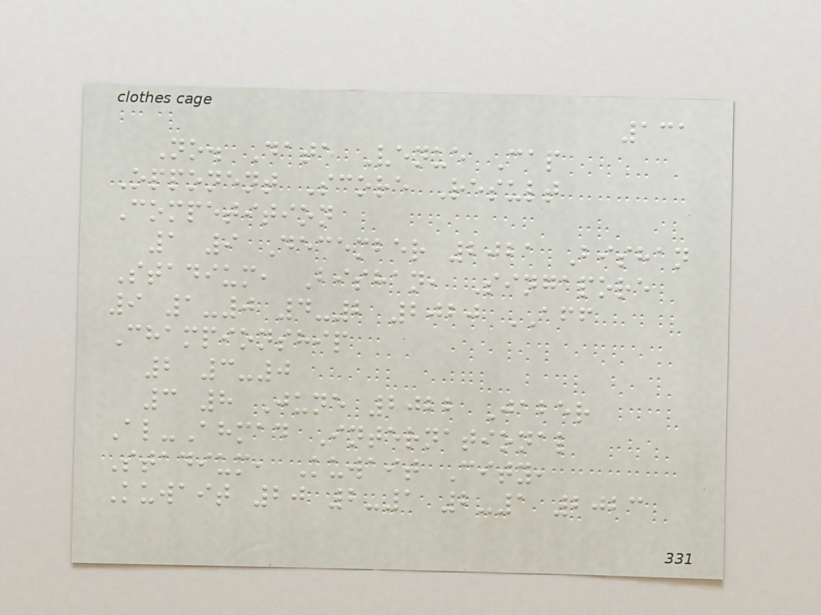131
No. Date Venue Cap
Opponent Score Result
Competition
1 9 December 2021 Bishan
Stadium, Bishan, Singapore
9 1-0 4-2 2020 AFF
Championship
2 3-0
3 8 June 2022 Jaber
Al-Ahmad International
Stadium, Kuwait City,
Kuwait 20 2-1 2-1 2023
